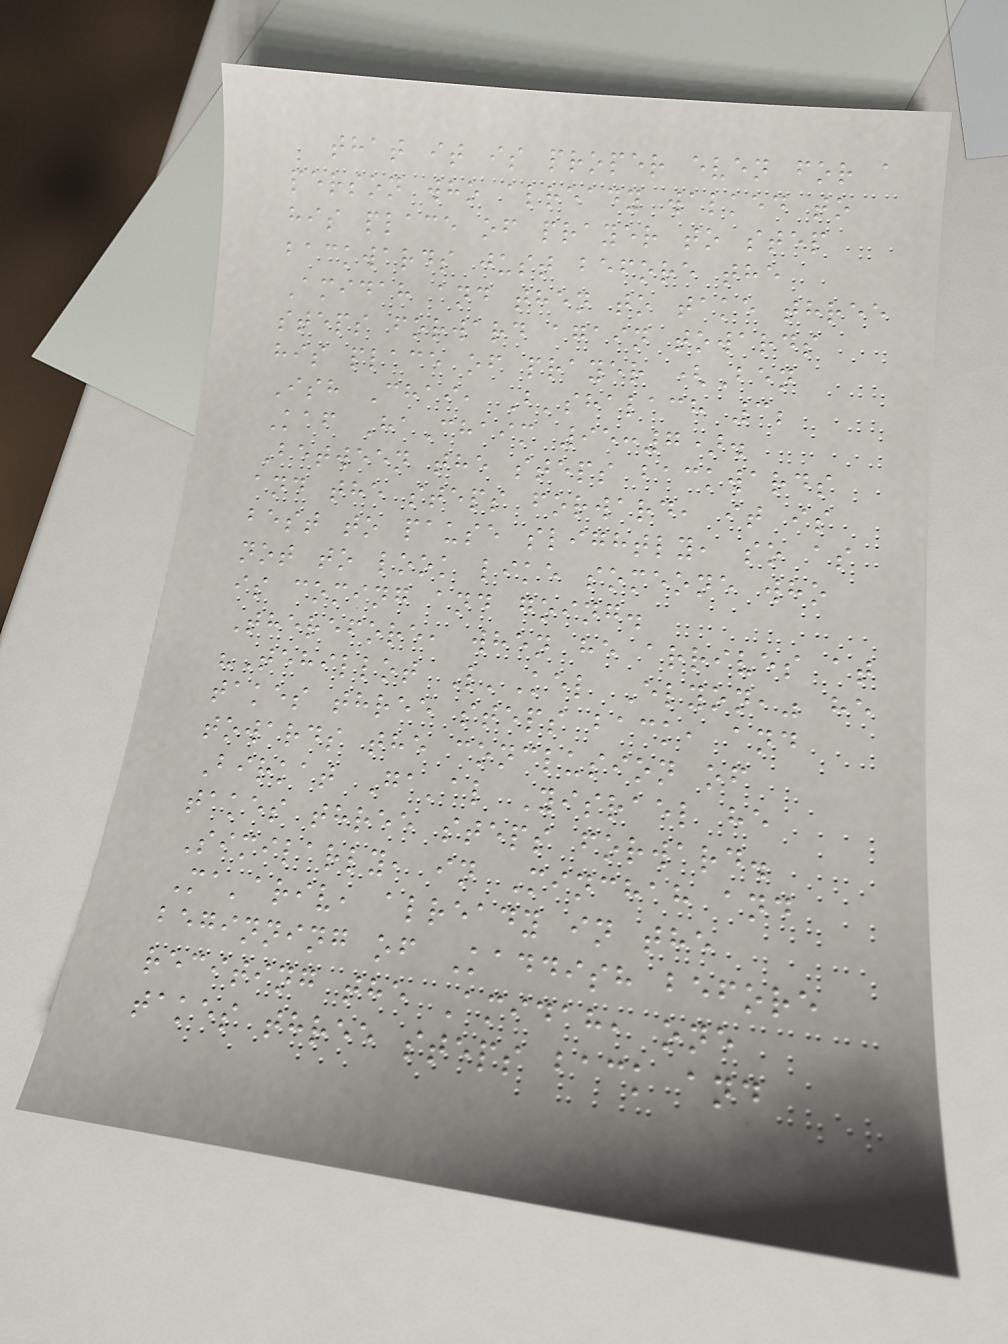that it is proper even for a
person who already walked to
his place of prayer to step
backwards just before the
Amidah and then to take three
steps forward again towards
his place of prayer (Ben
Ish Chai, B'shalach 3;
Kaf HaChaim 95:7).
Between the steps backwards
and the steps forward, it is
best to pause slightly, so as
not to look like someone who
is coming and going.
Therefore, when he arrives at
"Tehillot L'Kel Elyon," he
takes three steps back, and
towards the conclusion of
Birkat Ga'al Yisrael he
takes three steps forward.
Similarly, in Minchah and
Ma'ariv, already in the
beginning of Kaddish before
reciting the Amidah, one
takes three steps back and
